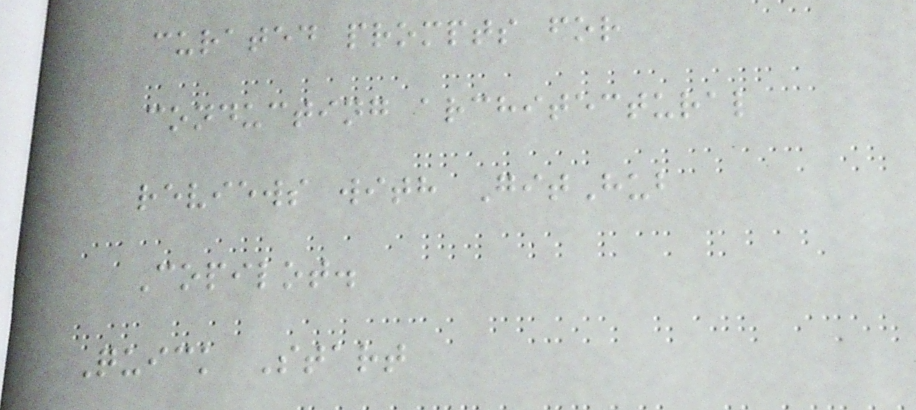curated prompts for
conducting architectural
reviews with GitHub
Copilot.
Quick Start
